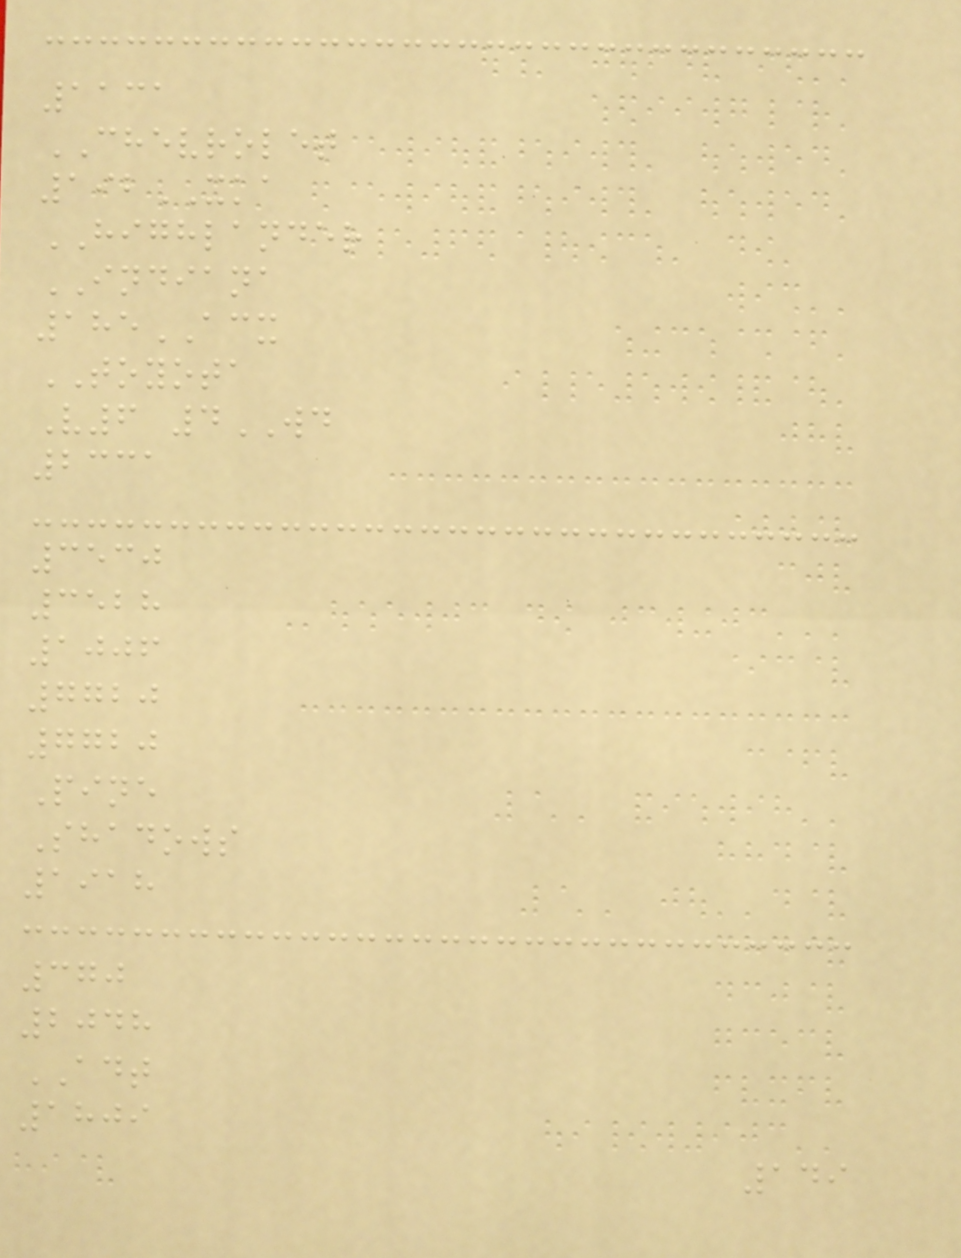1131
CHEVROLET
192XKA
HIGHLANDER
INDIANA
185ACX
TOYOTA
V6 4WD
2331
3530
3528
1006
7720
7720
Pine
Shadows
1918
370
2048
ADT
1809
149
